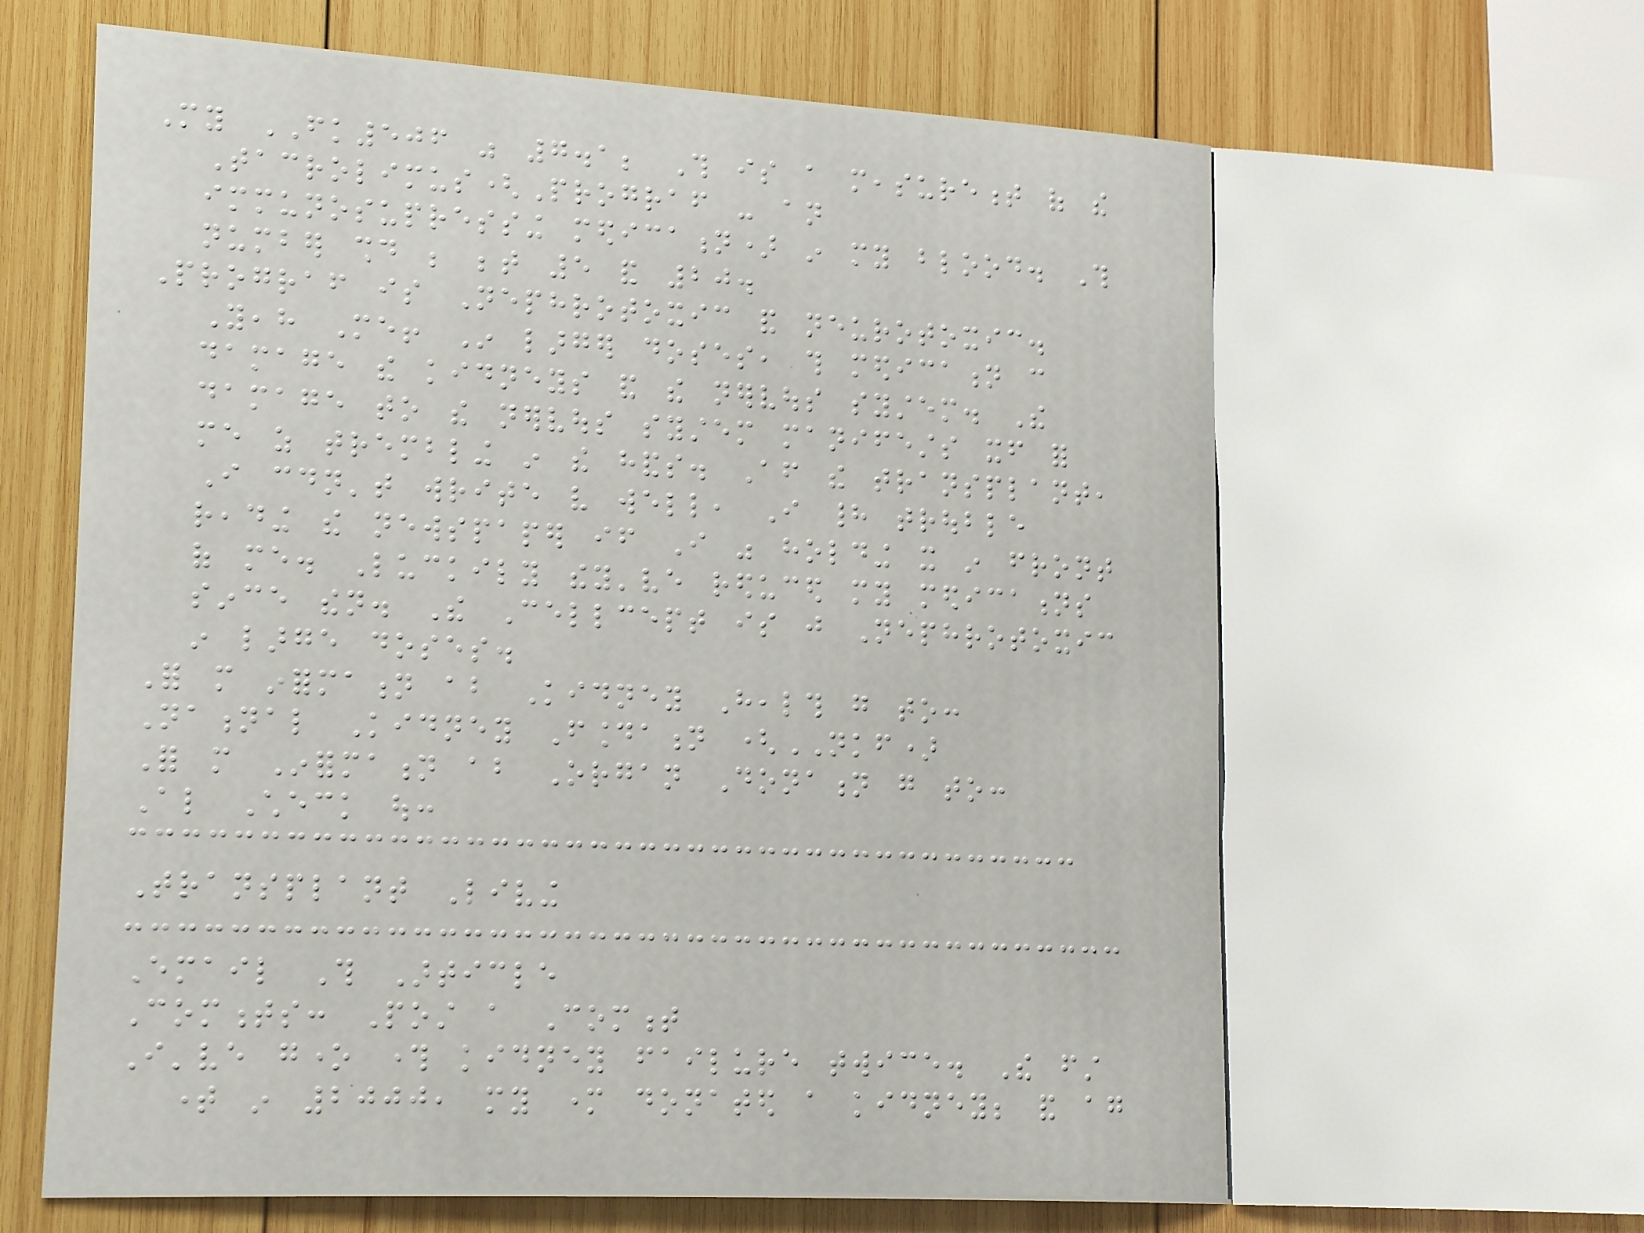My FK506 was 7.1; This is a measurement of the
Tacrolimus(Prograf - an
immunosupressing medication) in my blood. This
number should be between 5 and 20.
Prograf is Nephrotoxic and neurotoxic.
Yeah Me! In larger doses, this medication can
damage the kidneys and the nervous system. The
damage to the nervous system manifests itself for
me as trembling in the hands. After the transplant,
I couldn't write very well, I had trouble
reading the newspaper if I was holding it in front
of me. Luckily they've reduced my medications
since then. The Cellcept is just Nephrotoxic
in large doses.
For more information about Kidney Health go to:
National Kidney Foundation (NKF)
For more Information about Organ Donation go to:
Also Check out:
Transplant Living
Email This Article
Comments: Post a Comment
I've gone through kidney failure twice. The first
time in 2000, my mother donated a kidney; and again
